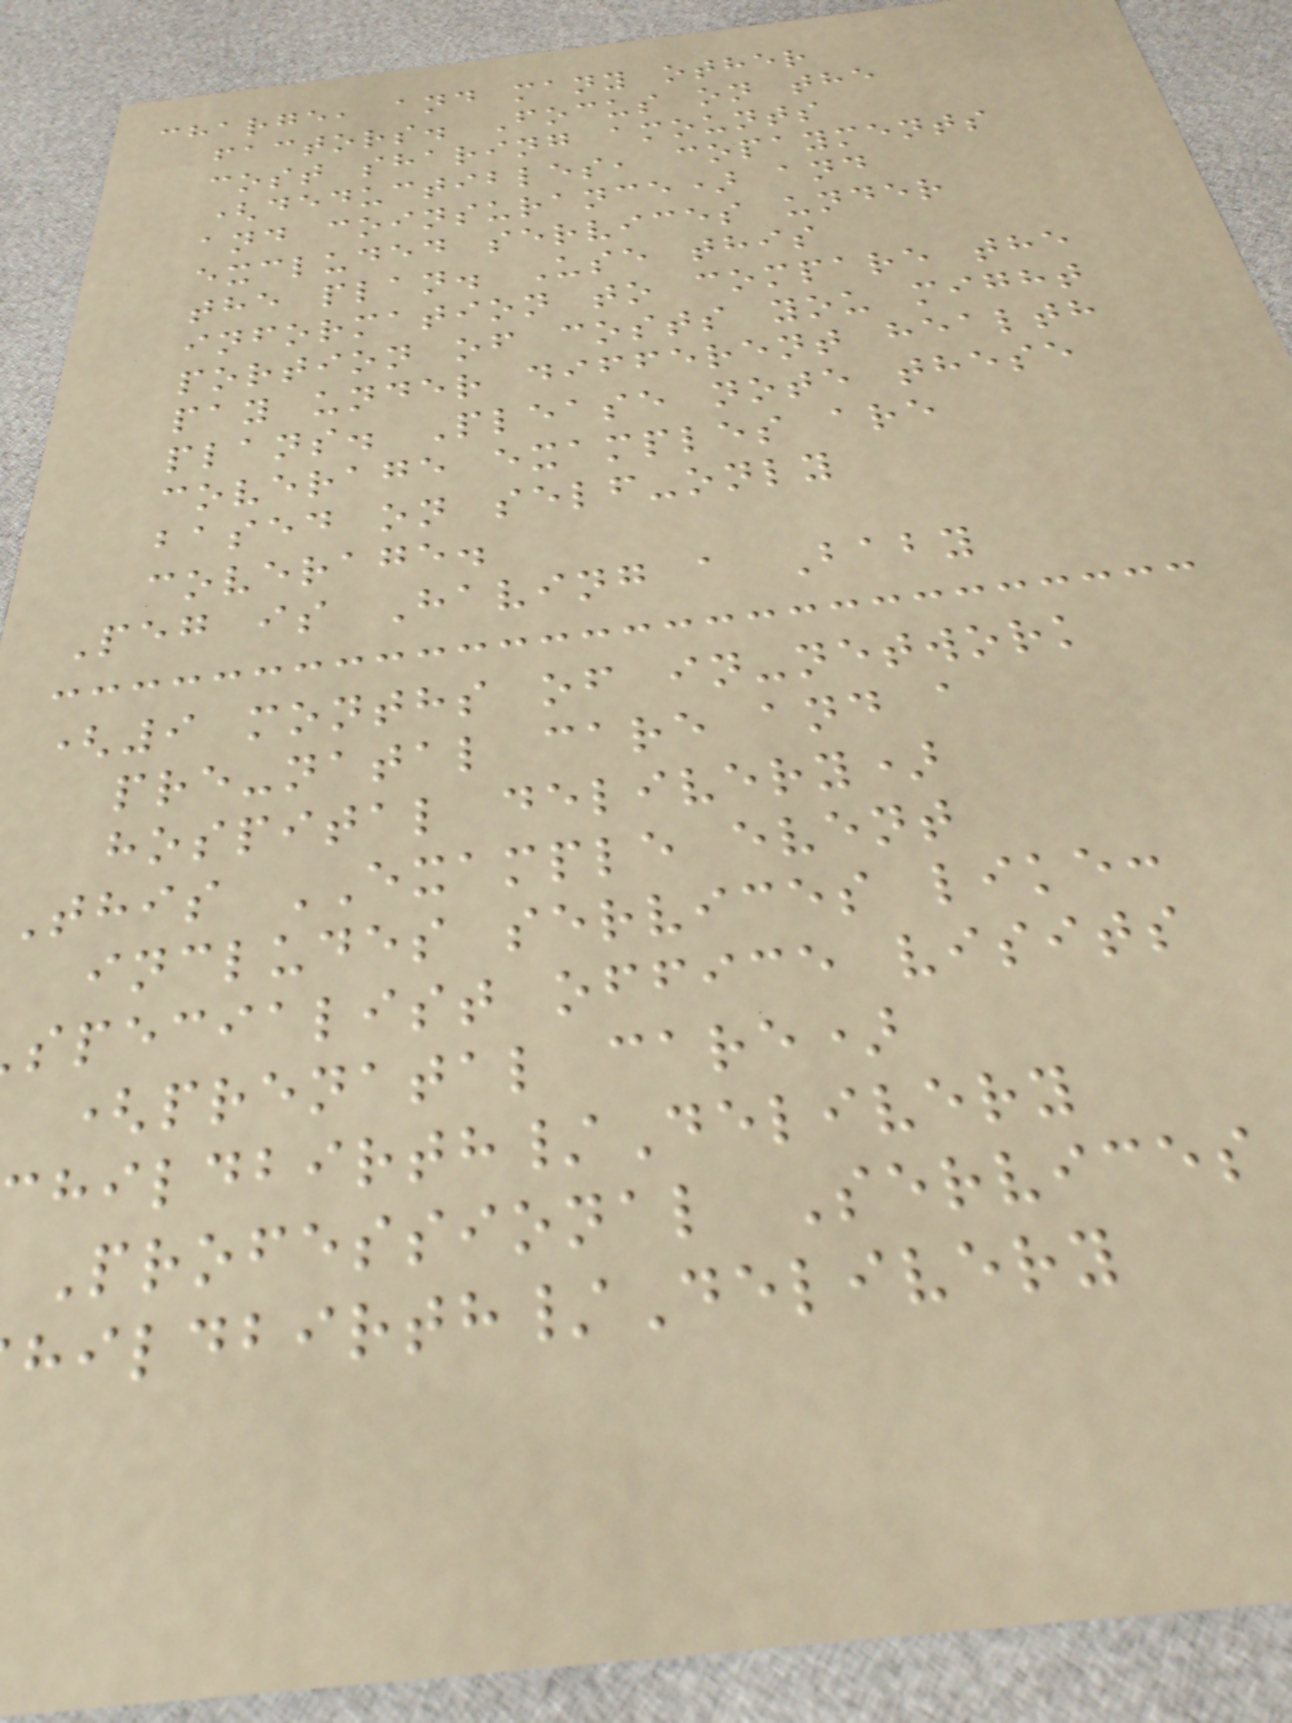charge, and many other
factors. Focus on the
cost sharing amounts
(deductibles, copayments
and coinsurance) and
excluded services under
the plan. Use this
information to compare the
portion of costs you might
pay under different health
plans. Please note these
coverage examples are
based on self-only
coverage.
Peg is Having a Baby
(9 months of in-network
pre-natal care and a
hospital delivery)
This EXAMPLE event
includes services like:
specialist office visits
(prenatal care)
hildbirth/Delivery
Professional Services
hildbirth/Delivery
